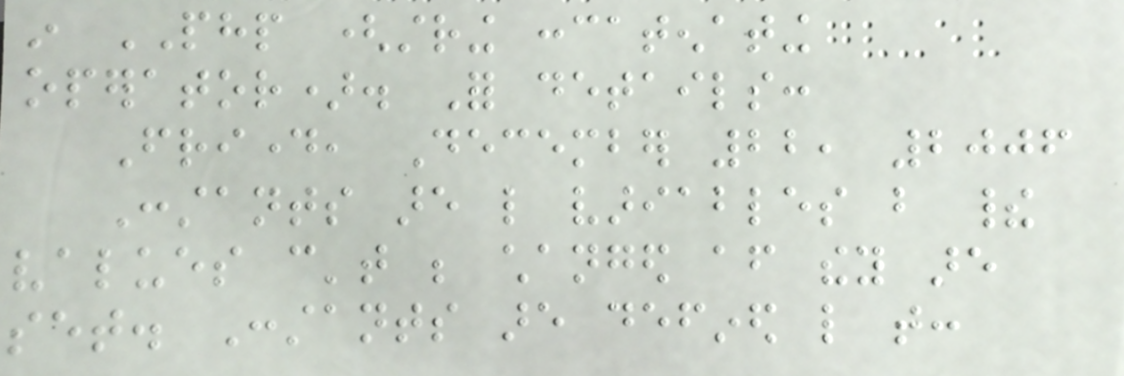in PHP (string concatenating
operator). For details:
Friday, December 22, 2006
Constants are like variables but their
values can't be changed after they are
set. Constants are defined like that:
